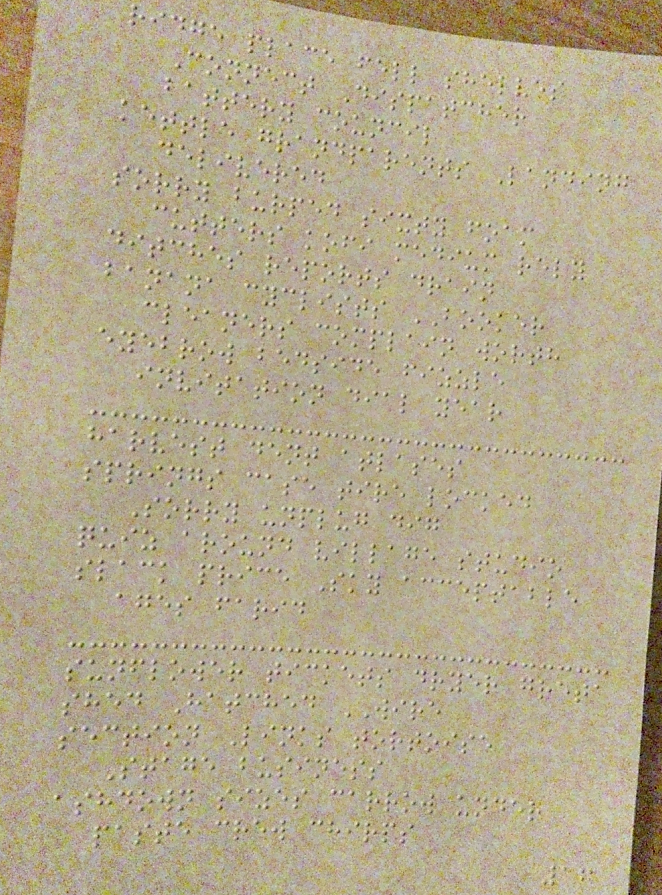ridge place fell shelves
Connect Dispatcher
battery council
kettle grandparents Landing
delivered
sorry burped sixty foam
cutters kofi medium rely
ditches reports drain
banana cyclists BOOKER
cleaners complain worth
eyebrow bedside fizzle
invitation dial year
harvest dent atlases
springs case tire locked
Sorry unplug dig
quiz around village studio
slack price Sky acceptable
ages farid
sunflower tickets dryer greta
shed Hatched WIRE
section Links tortoise
Stage business
ashdown sizes carrow under
paste crew chirps
16
